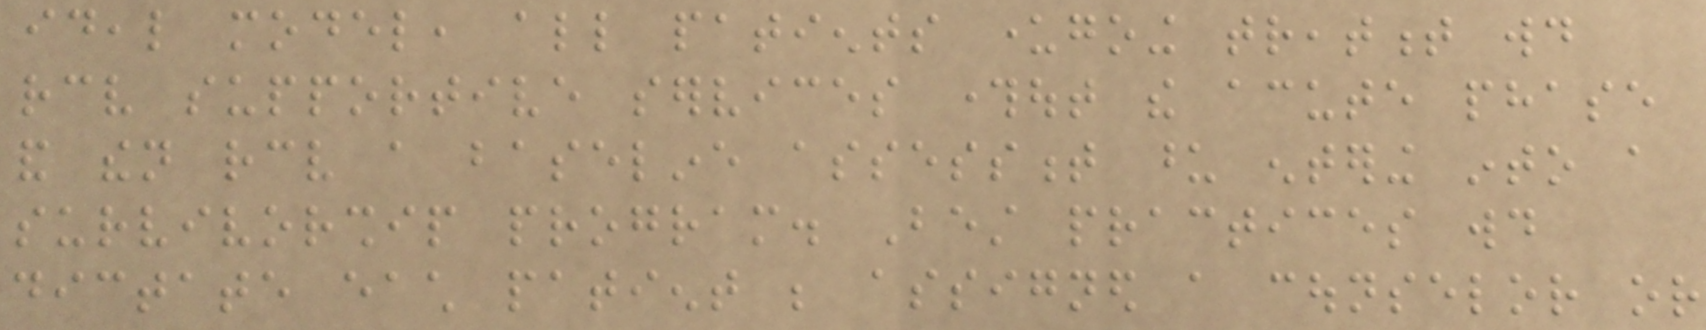ideal model, all patients undergoing treatment would
receive supportive services throughout the acute phase
and then receive a baseline assessment upon entering into a
survivorship program. Best practices would
dictate each patient be assigned a counselor or
